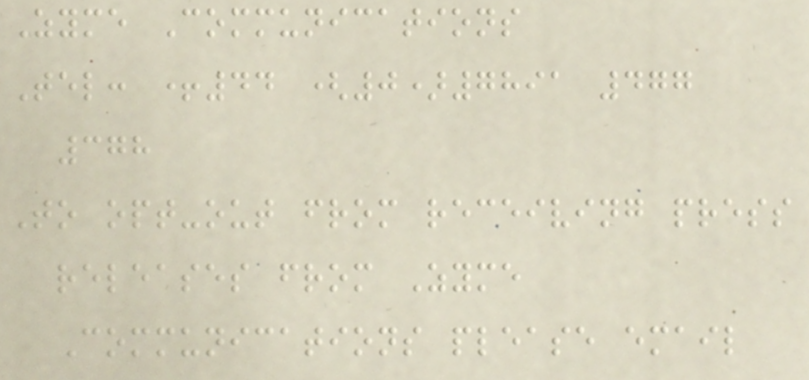Zyme Communications
Tel: +44 (0)7891 477
378
To opt-out from receiving press
releases from Zyme
Communications please email
